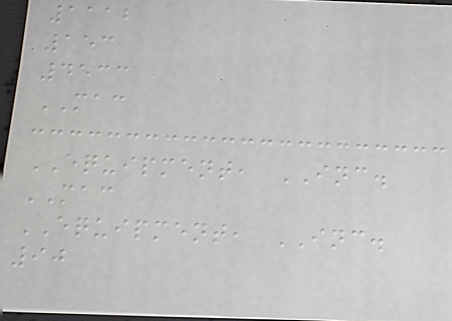1112
153
4533
MAC
EQUIPMENT, INC.
MAC
EQUIPMENT, INC.
90
